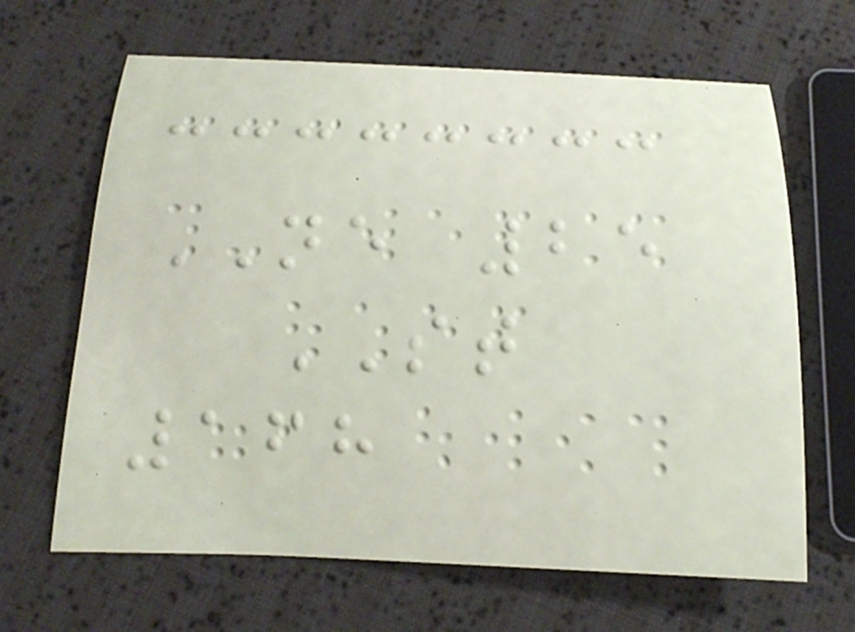NE 25
ST
168
